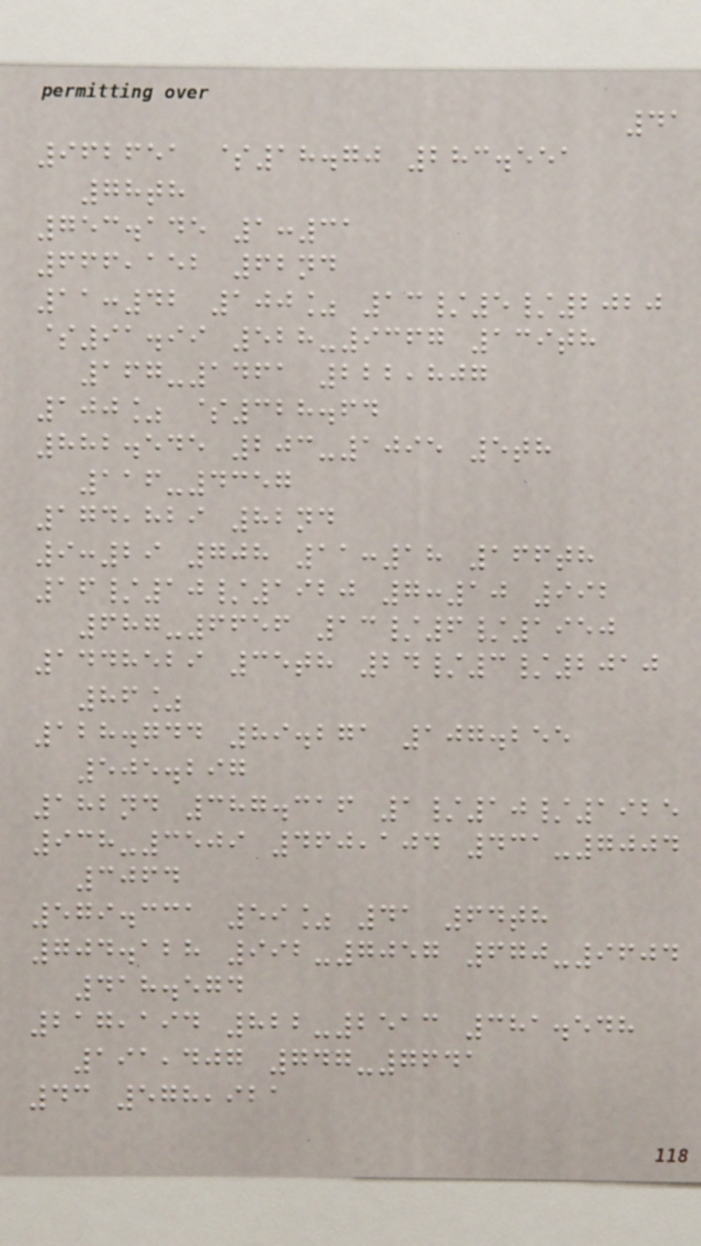41
962651 $18.70 283.551
78th
753.145 1:31
666,152 62nd
11:42 100% 13/5/2020
$91.99 528-9367 139th
167-1461 222,807
100% $328.64
882.545 203-1095 5th
116-4357
174,829 82nd
9:29 708 11:18 166th
16/10/1920 7:10 992
687-6656 13/6/1950
1448529 35th 24/3/2010
86%
128.744 89.271 107.255
505.297
182nd 387.316 1/10/1925
938-3509 460,104 431-7004
3064
579.331 59% 41 64th
704.128 992-7057 670-9604
418.574
217,194 822-2513 381.548
191,407 747-7641
43 578,921
